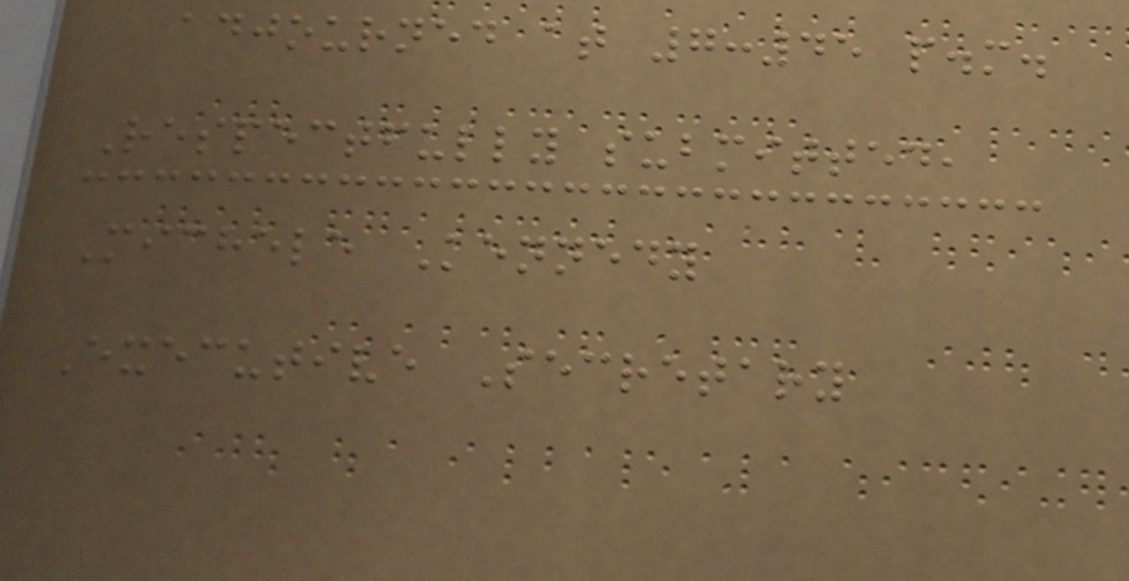adjourned at 7:45 p.m.
Respectfully submitted,
Michele Kennedy
Executive Secretary
